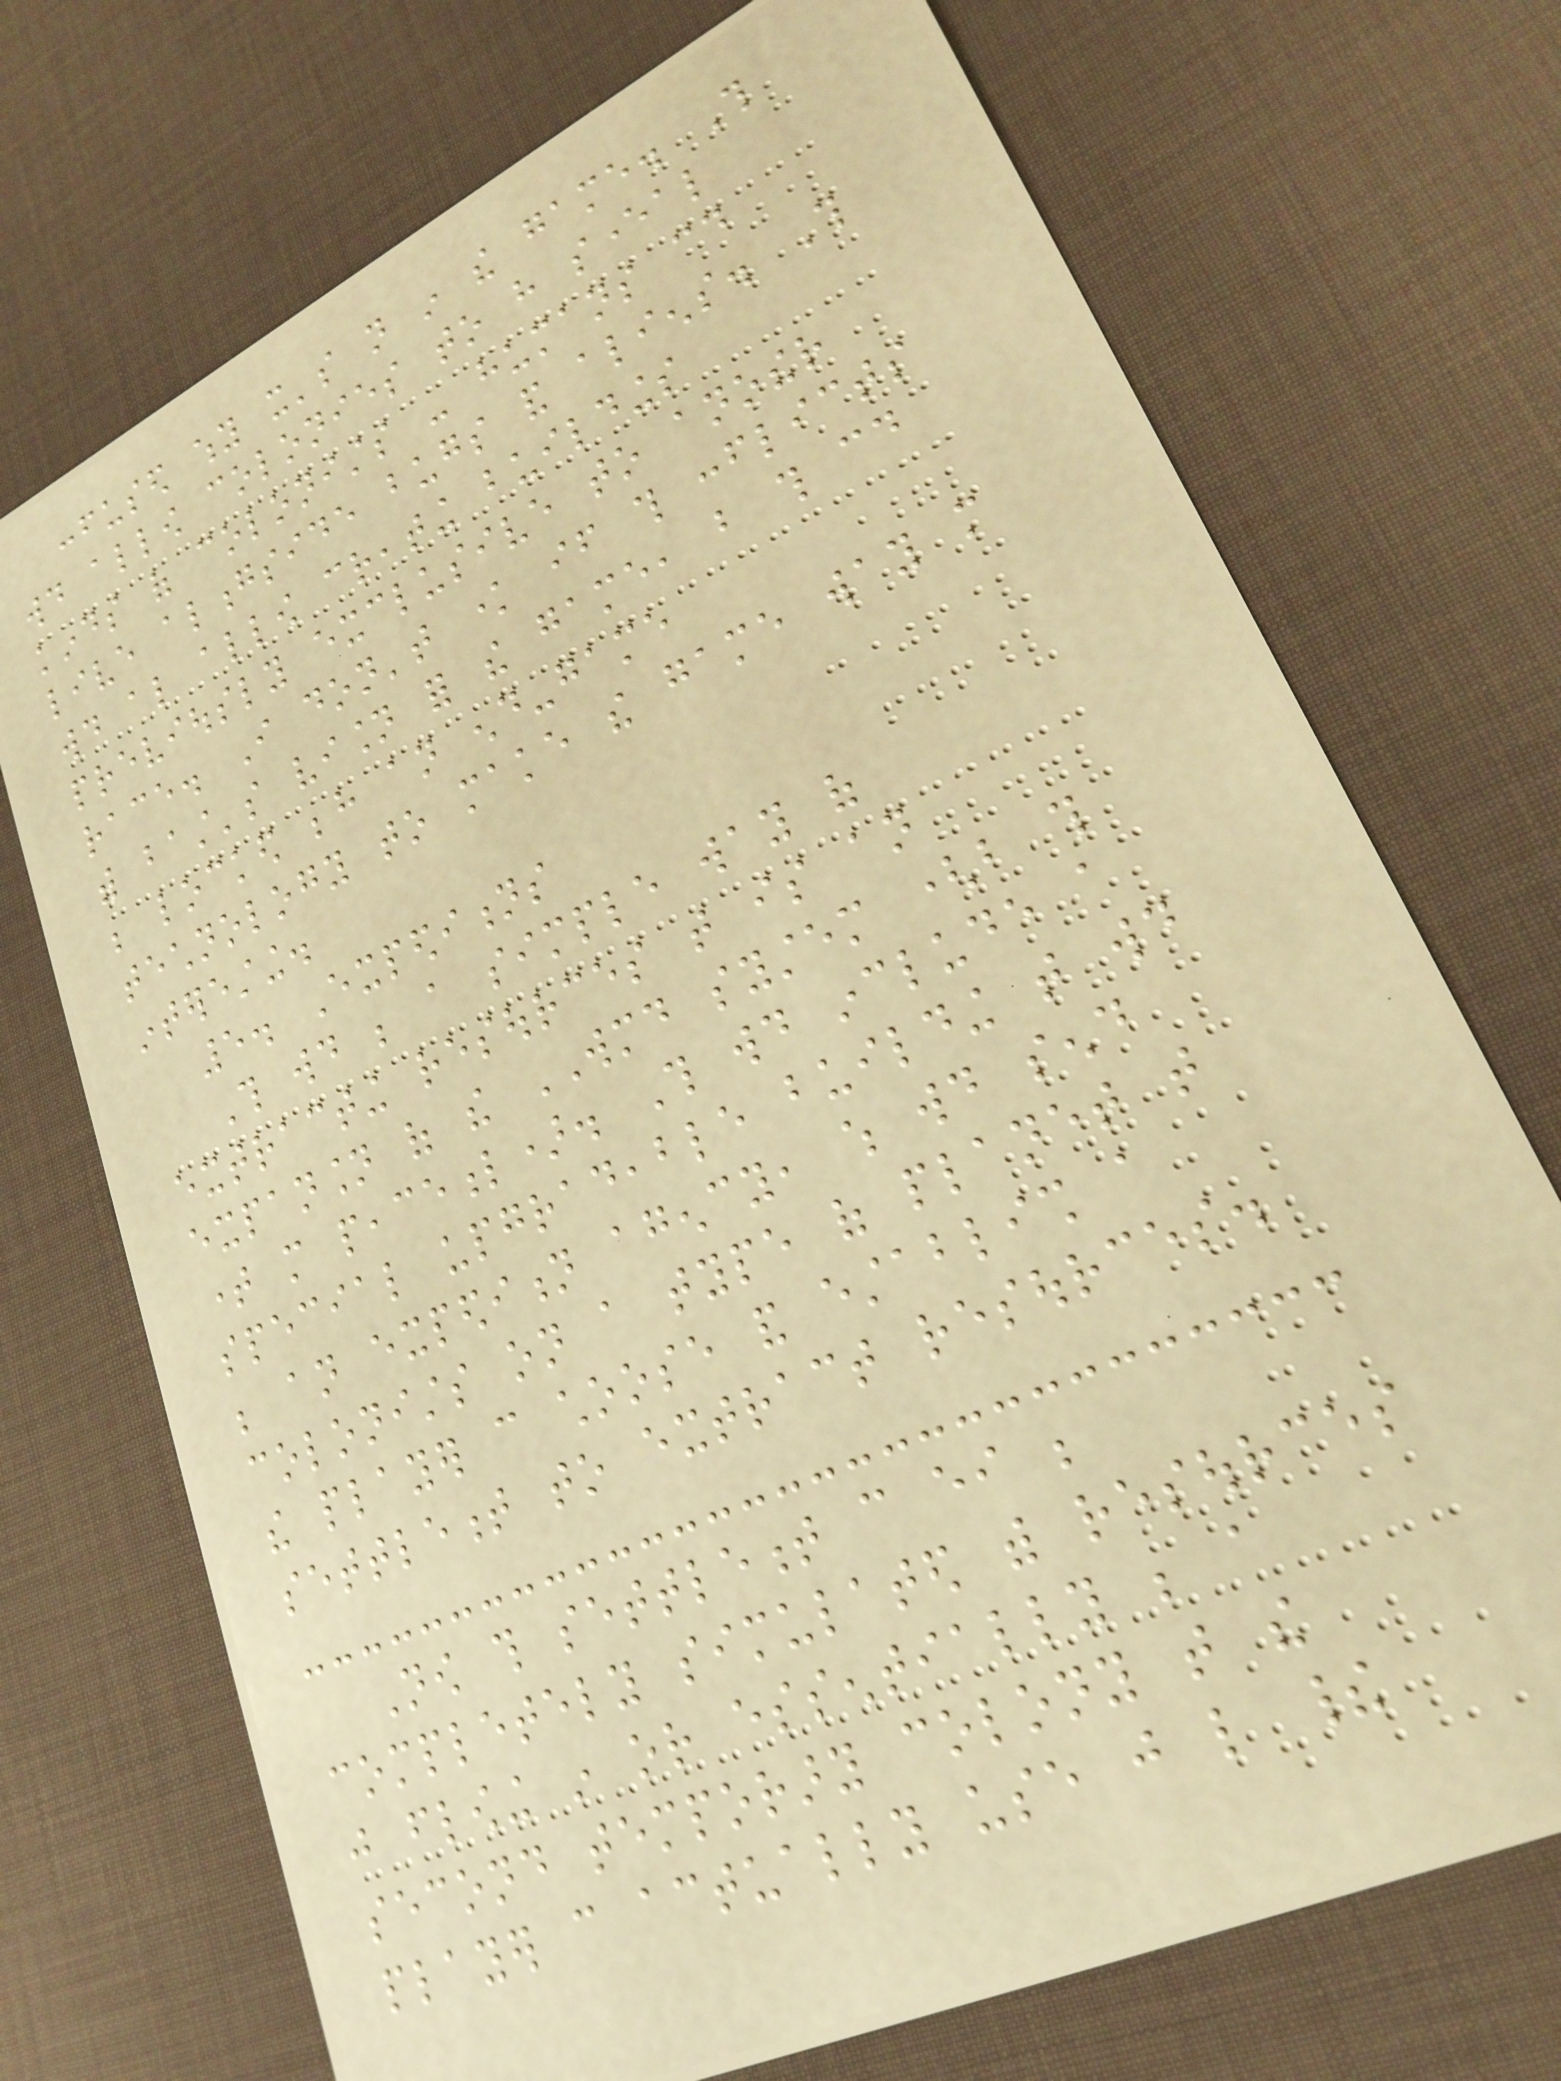confused why it's not in the game. This
would allow colonies to have several
kinds of colonists - humans could
live alongside bugs and aliens. This
would also allow creating buildings
previously exclusive to another
race. I don't know if this conflicts
with bast's vision for the game, but this could
be locked behind an end-game
technology to make the game way more
interesting.
5. Expeditions
This would be a simple way of
extracting resources that is an
expansion of the WMD system (but this
time more peaceful). This would include a
special upgradeable building that would
be an expedition agency, which would send
colonists on a type of planet that
the player can choose and establish a
settlement to extract resources.
Now this settlement can either be
completely simulated with resources
just flowing in or essentially be a
second temporary colony that the
player can actually use just like their
